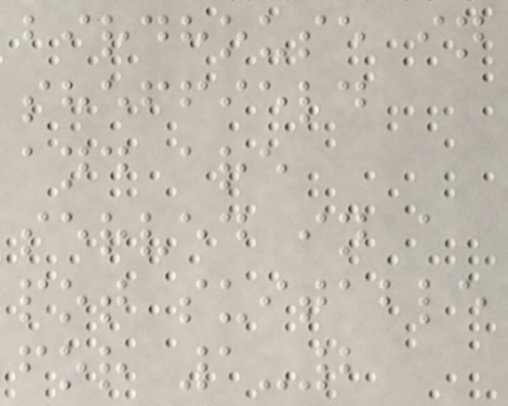birdhouse in
sheffield
and are
served in a
pot suitable
for 1-2
